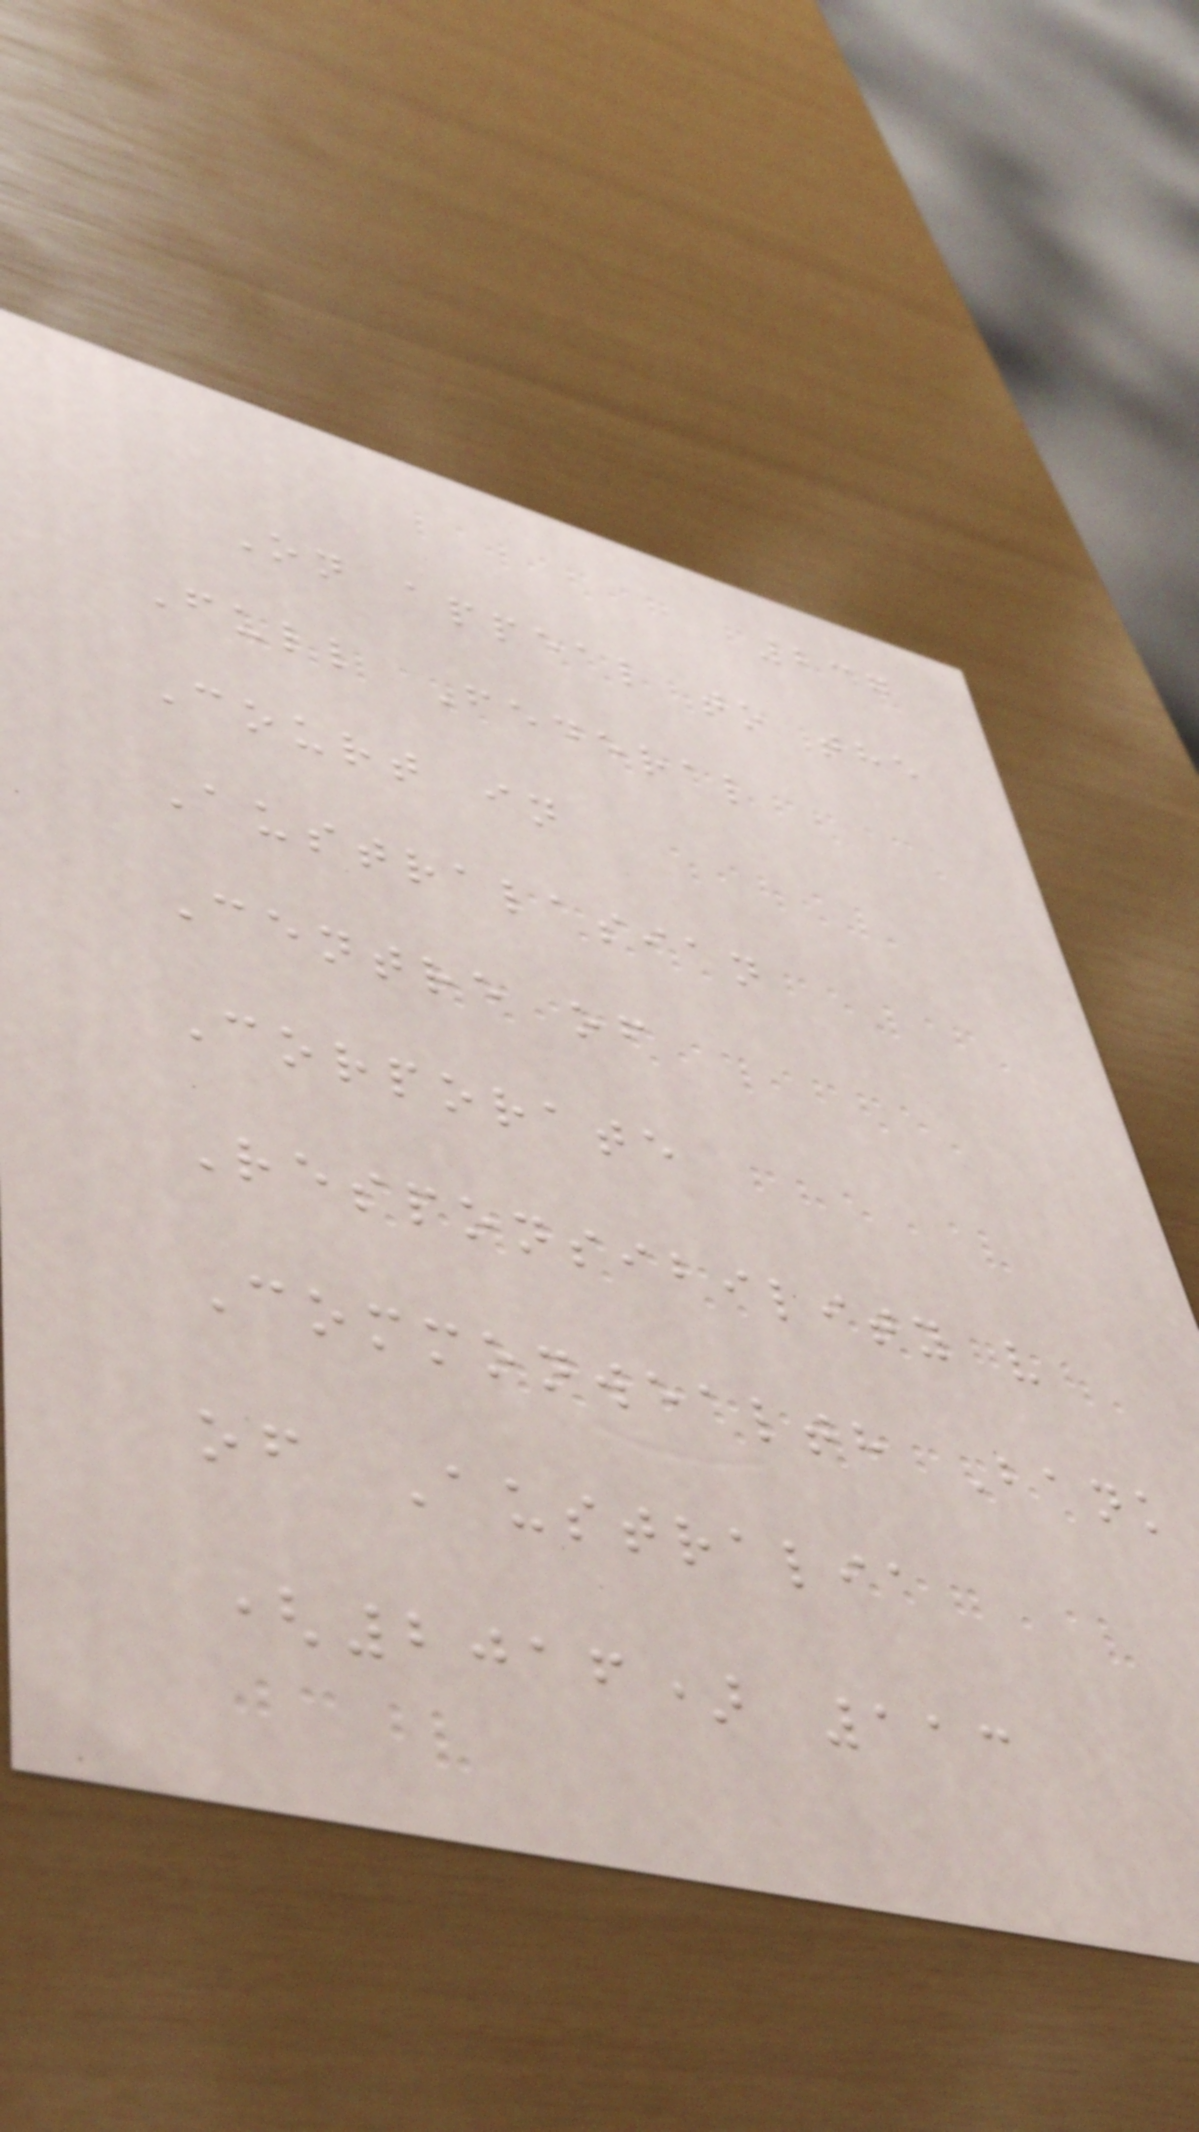237
On appeal to the
Full Federal
Court in
Australasian
Centre of
Corporate
Responsibility v
Commonwealth Bank
of Australia
(2016) 113
